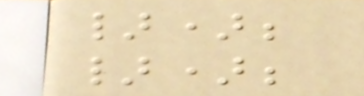});
});
